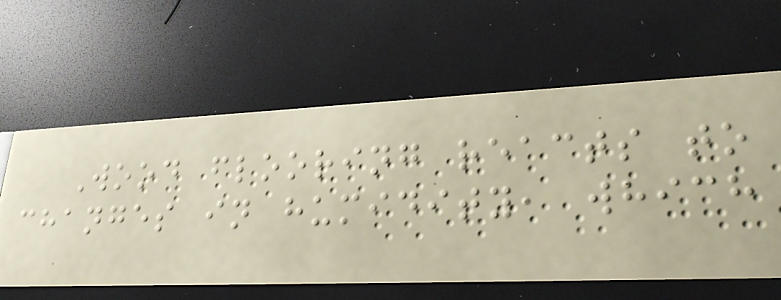Wood flooring reacts to
changes in humidity, which
